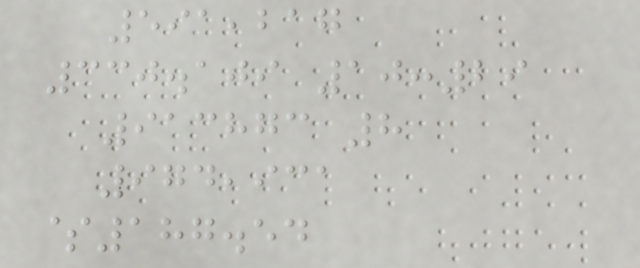591,217
330.109 10:29
913873 8
974,931
$187.54
